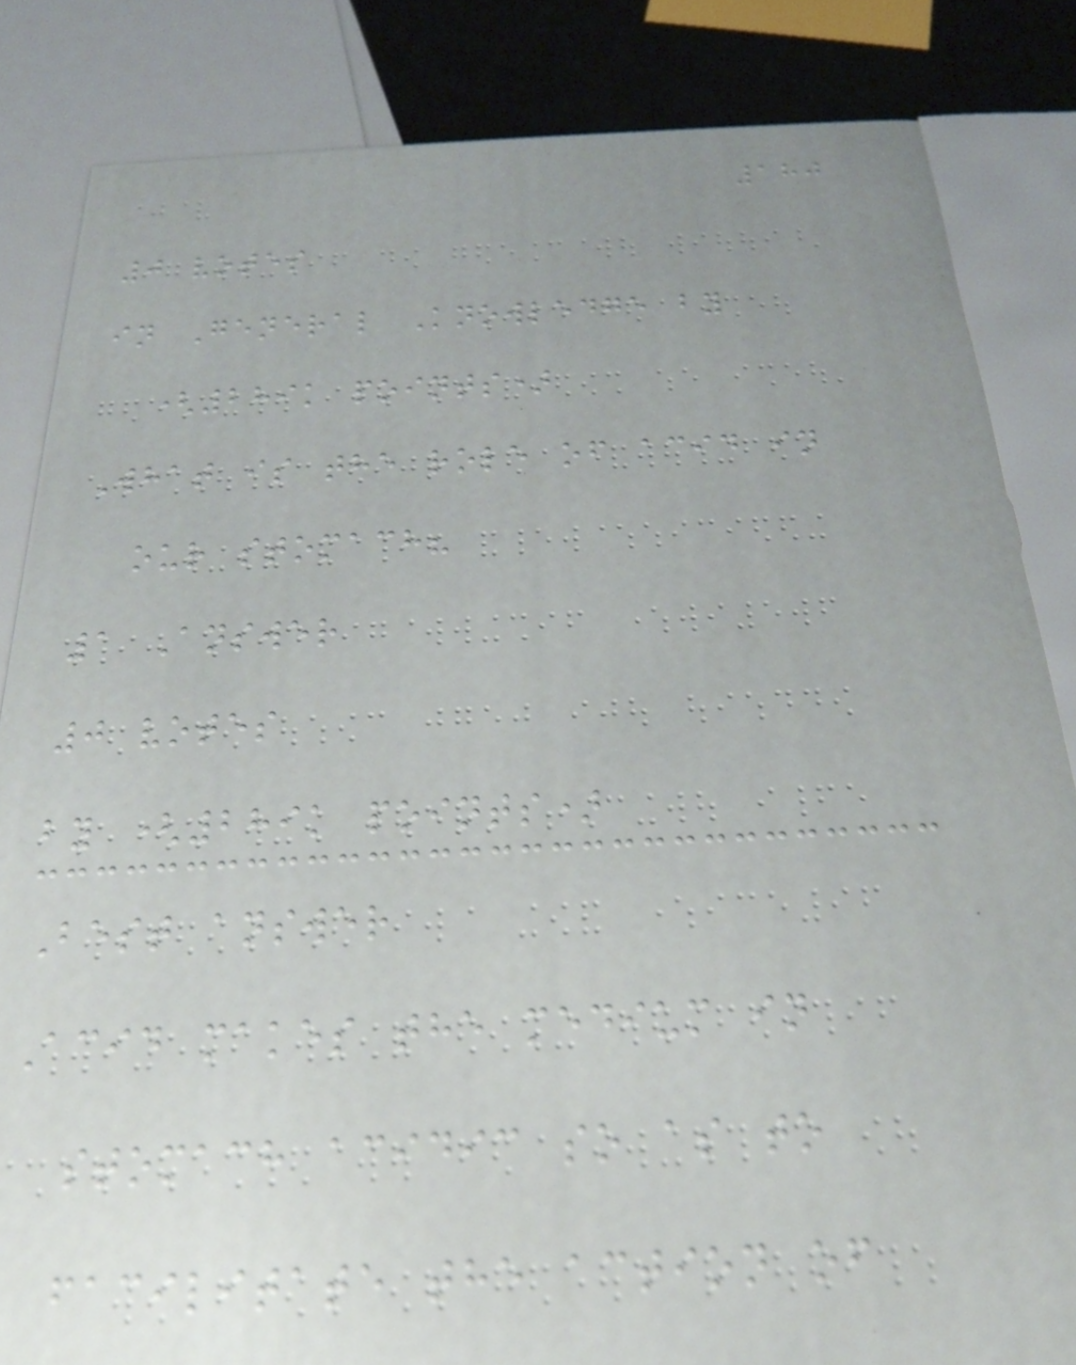180
0 votes
in General Knowledge by
(289k points)
What is the role of acid in
our stomach?
1 Answer
0 votes
by (289k points)
Best answer
Acid makes the medium in
stomach acidic so as to
facilitate the action of
